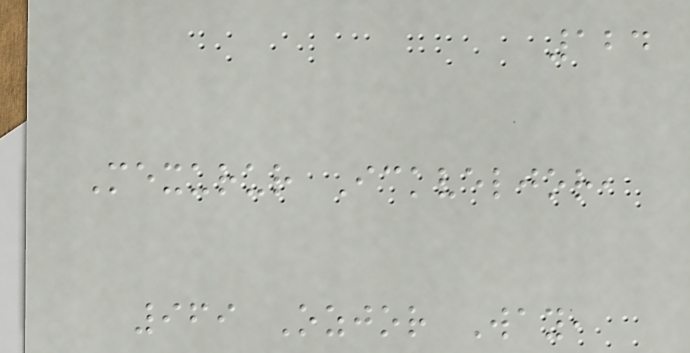124
Mexurur Ickveljor,
969 Ozjor Way,
